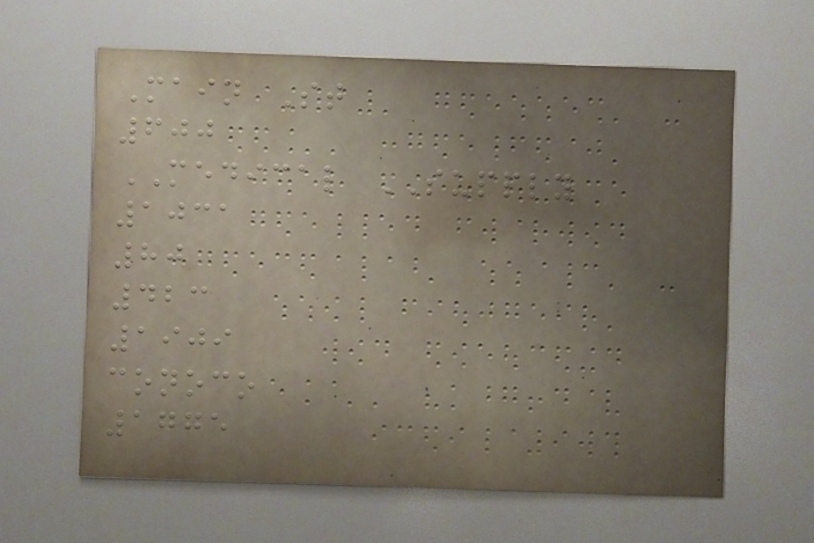Main St
600
MEDICAL SUPPLY
1031
80
423
1909
conoco
1775
